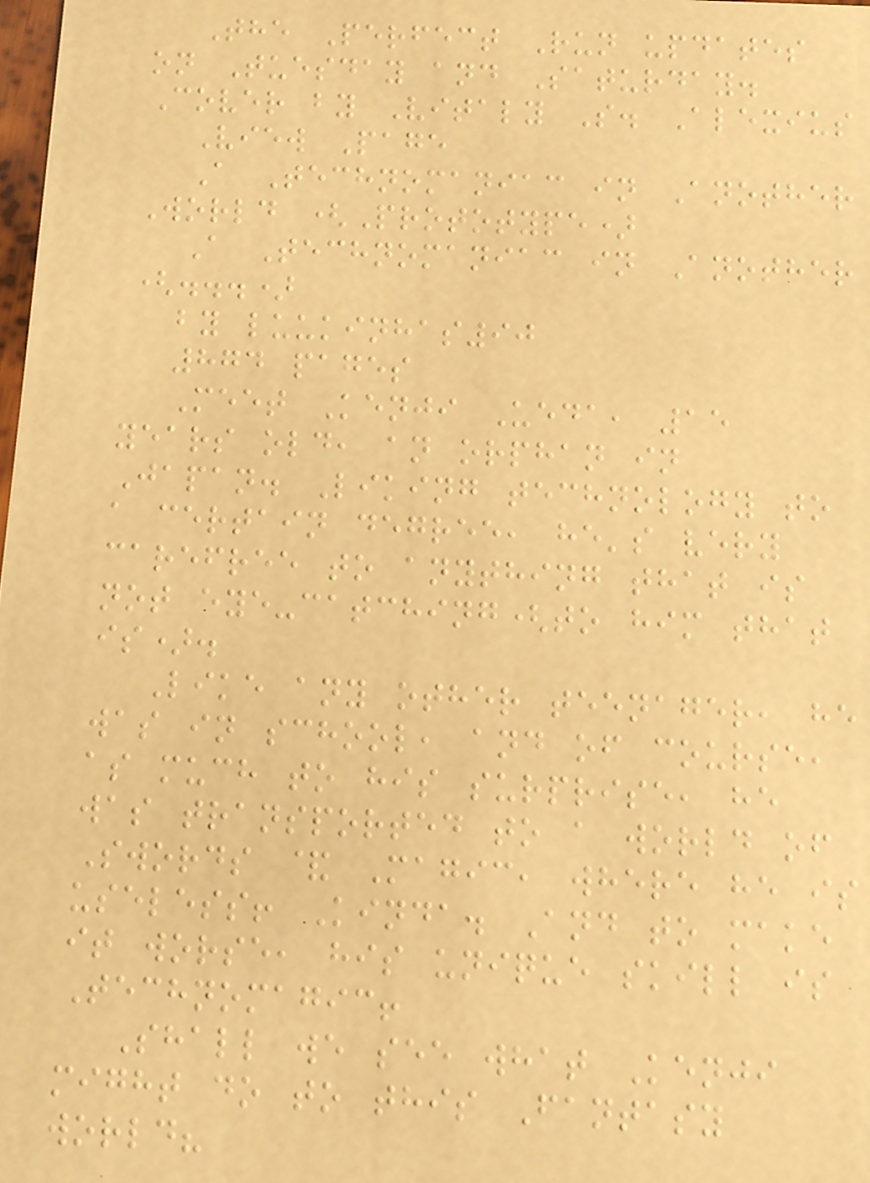The Perfect Run updates
on Tuesday and Saturday.
Cover by Vitaly S. Alexius
View Page
A Technomaniac in Another
World (Prototype)
A Technomaniac in Another
(...)
by luukinhas90
874 pages
Meet Kenji Ueda, 15
years old, an orphan in
Japan. Liking technology to
a certain degree, he's very
carefree to anything that is
not eye-catching(to him that
is).
Like any other teenager, he
was in school, and of course,
as much to his surprise, he
was transported to a world of
Swords & Magic, where he is
useless! Kinda. And to make
it worse, his unique skill is
Technomagic!
Shall we see what Kenji
might do to this Fantasy
world?
